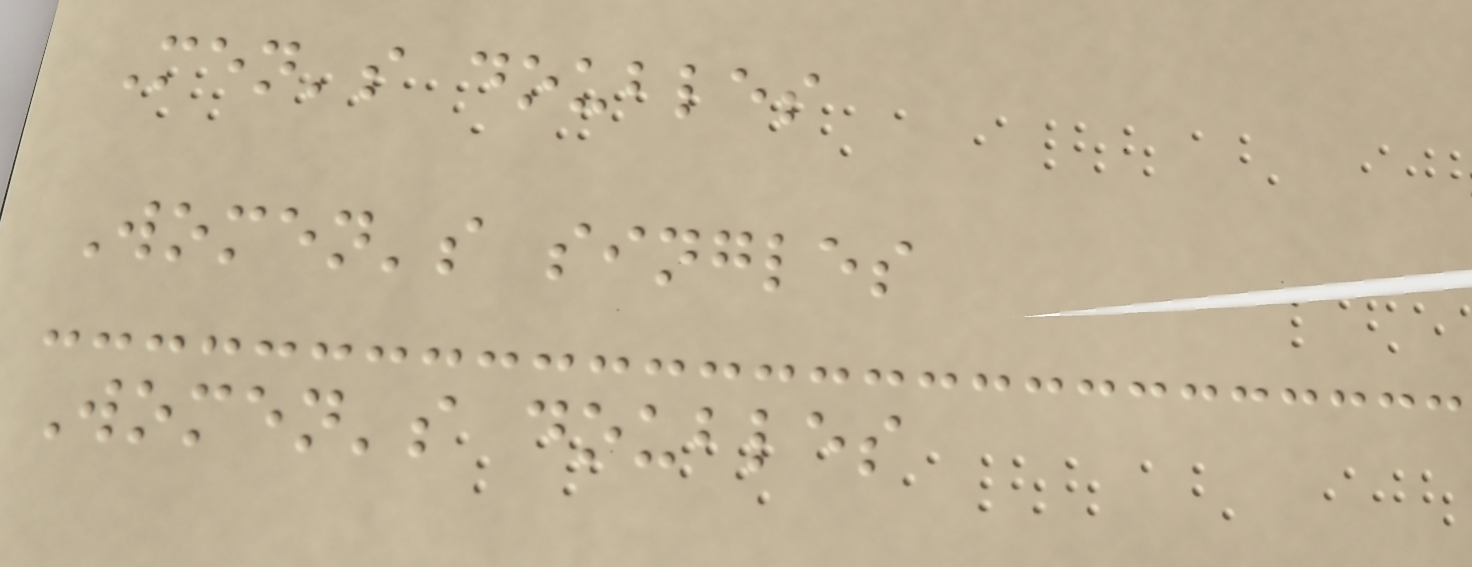Men's doubles
Women's singles
Women's doubles
